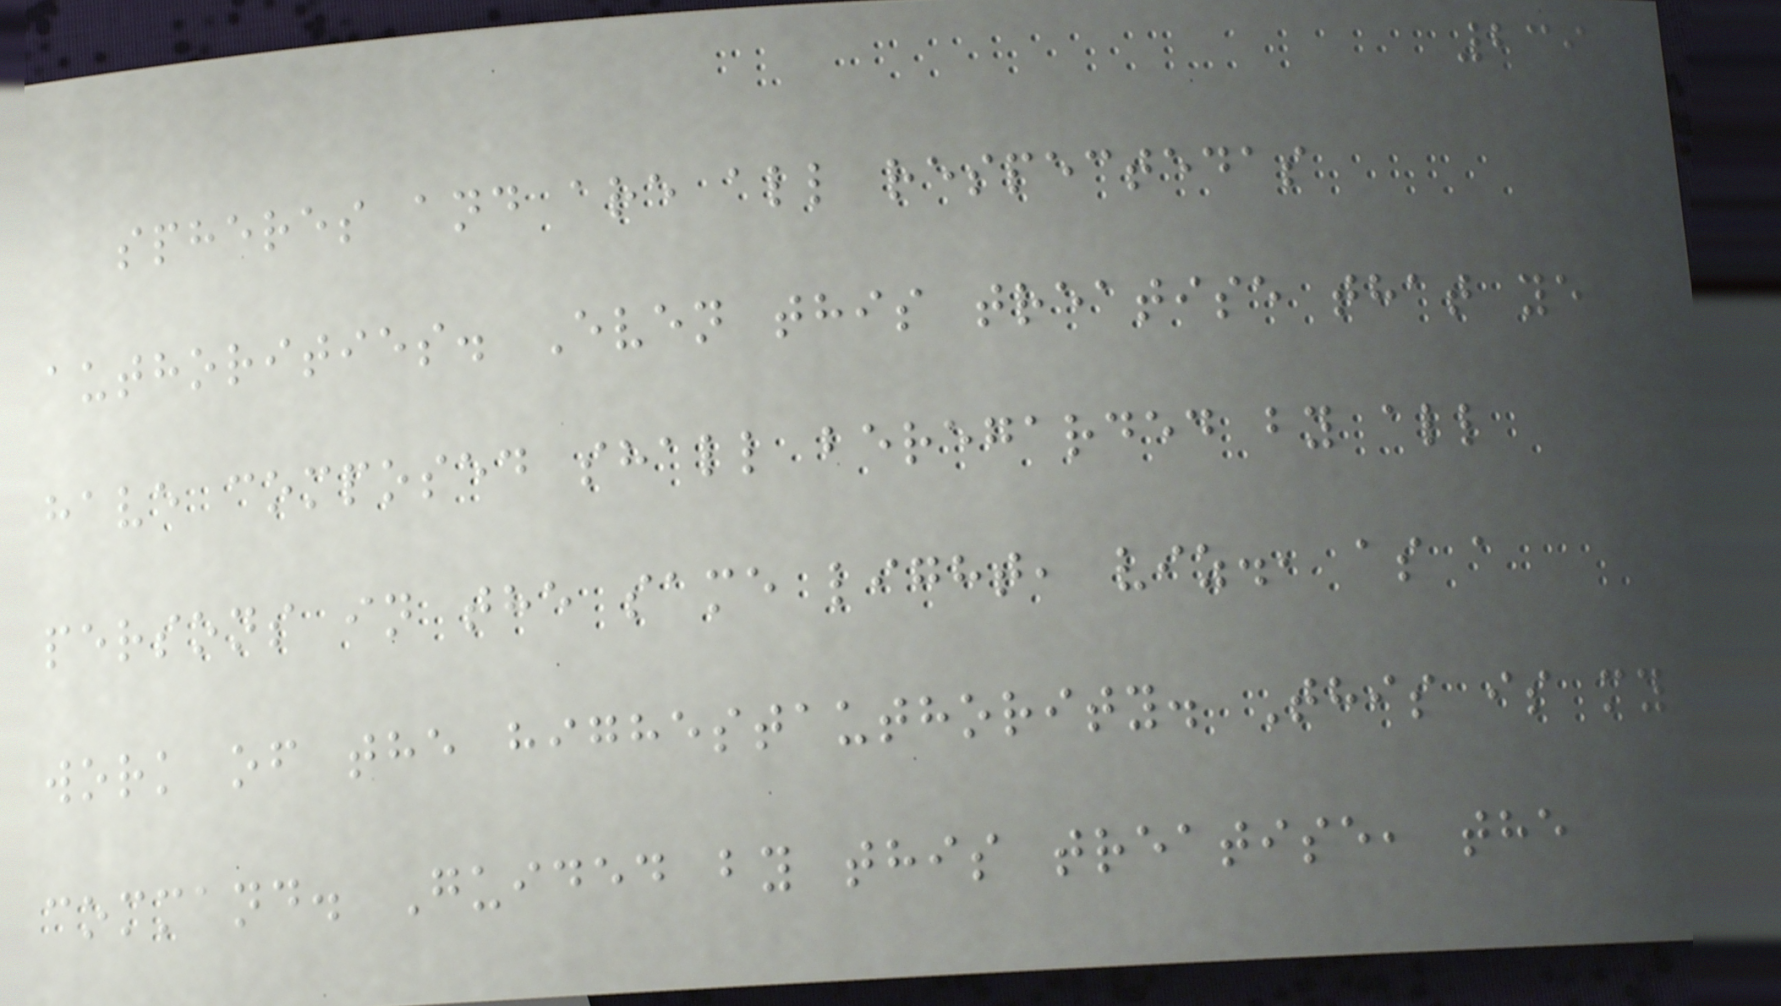239
spheres and are all respectedas
authorities. Even this treatise that ye
have composed shall beregarded by all
persons in the same light, viz., as a
work of the highestauthority. This is my
command. Guided by this treatise, the
